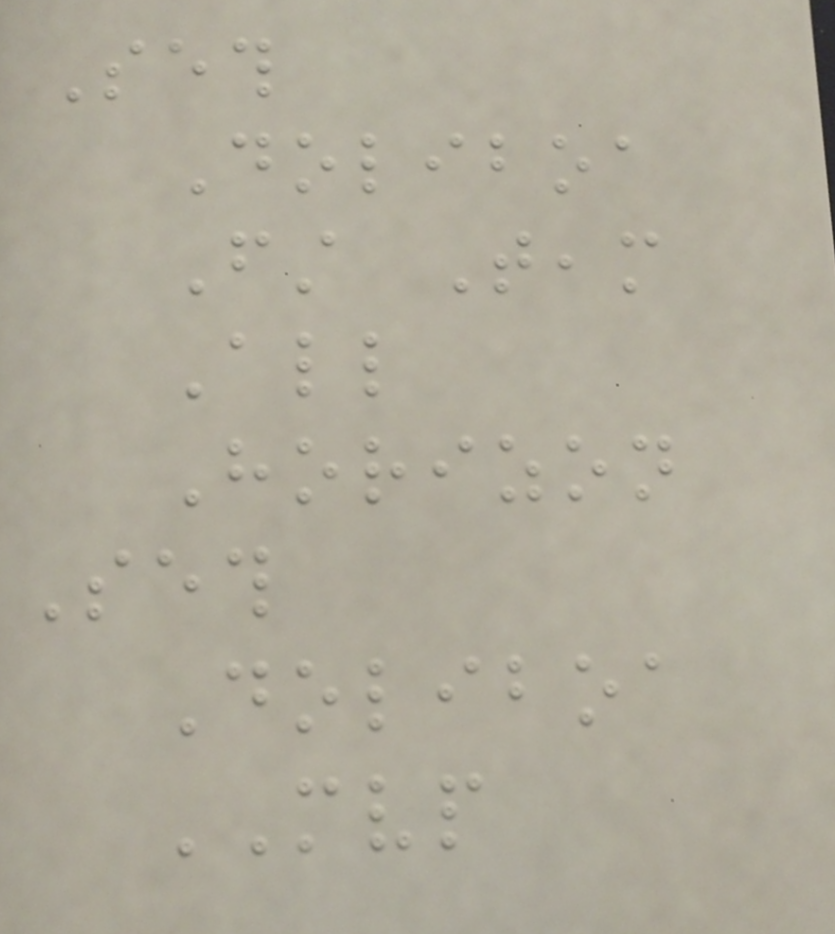Seth
Doliboa
First Team
All
Horizon
Seth
Doliboa
MVP
